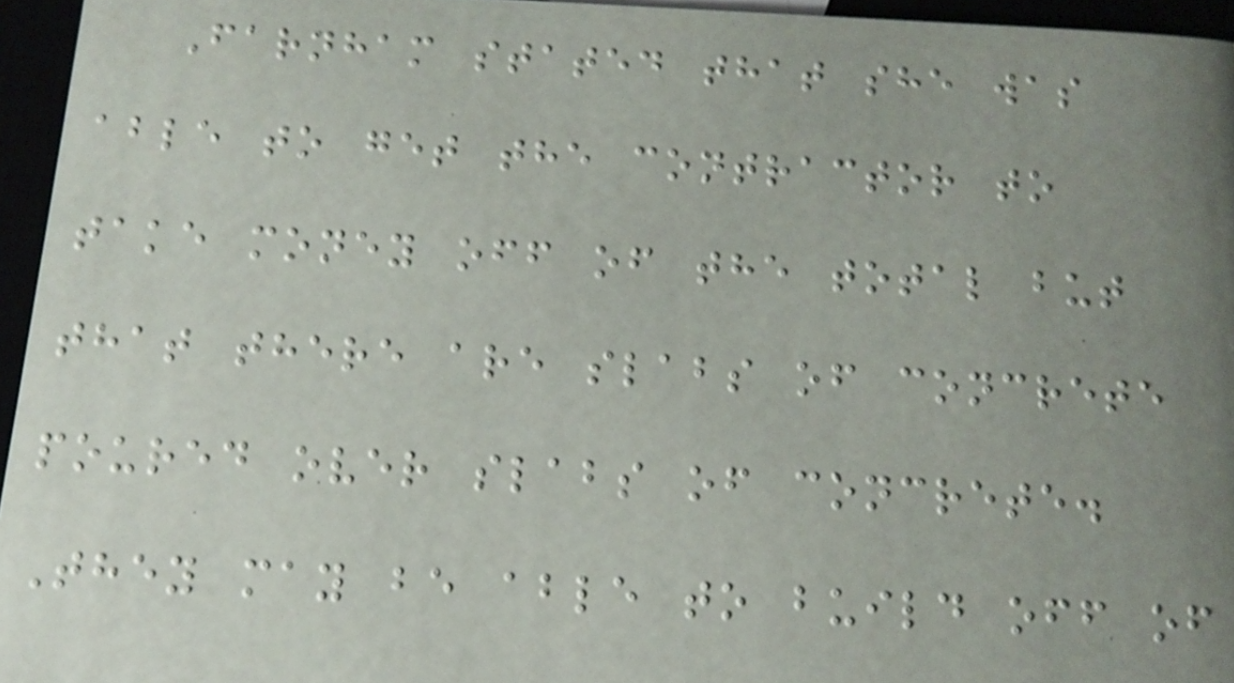Farnham stated that she was
able to get the contractor to
take money off of the total but
that there are slabs of concrete
poured over slabs of concrete.
They may be able to build off of
